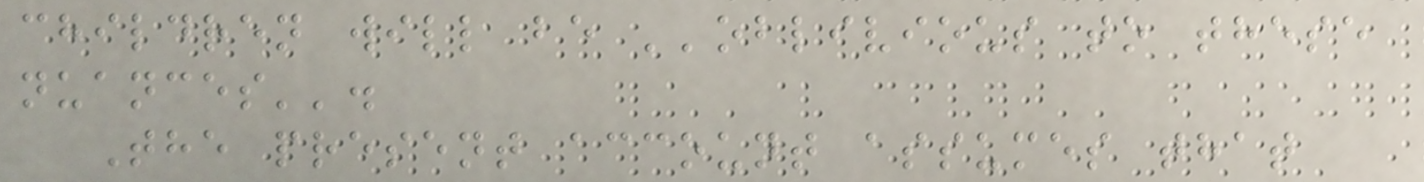children will be ''oblivious to these
nuances''.
The present account assumes that
